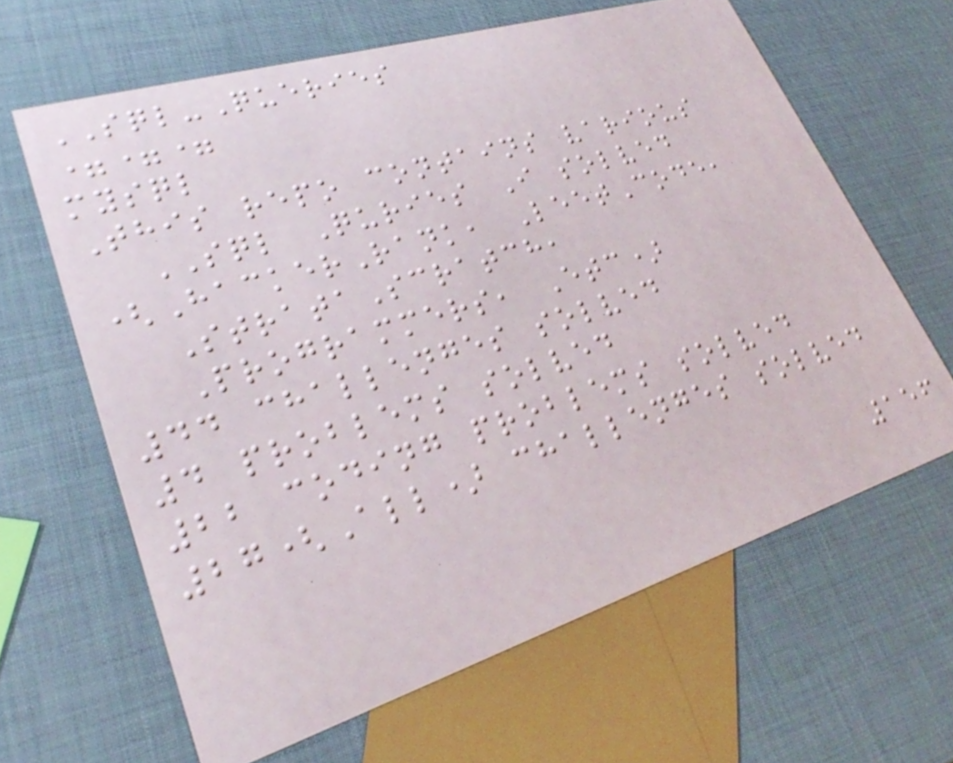SQL-Queries
===
mysql
This repo contains various
SQL Quries I solved
(HackerRank, LeetCode,
StrataScratch,
Programmers, Etc)
44 challenges solved
4 problems solved
22 coding problems solved
27(All) challenges solved
156
